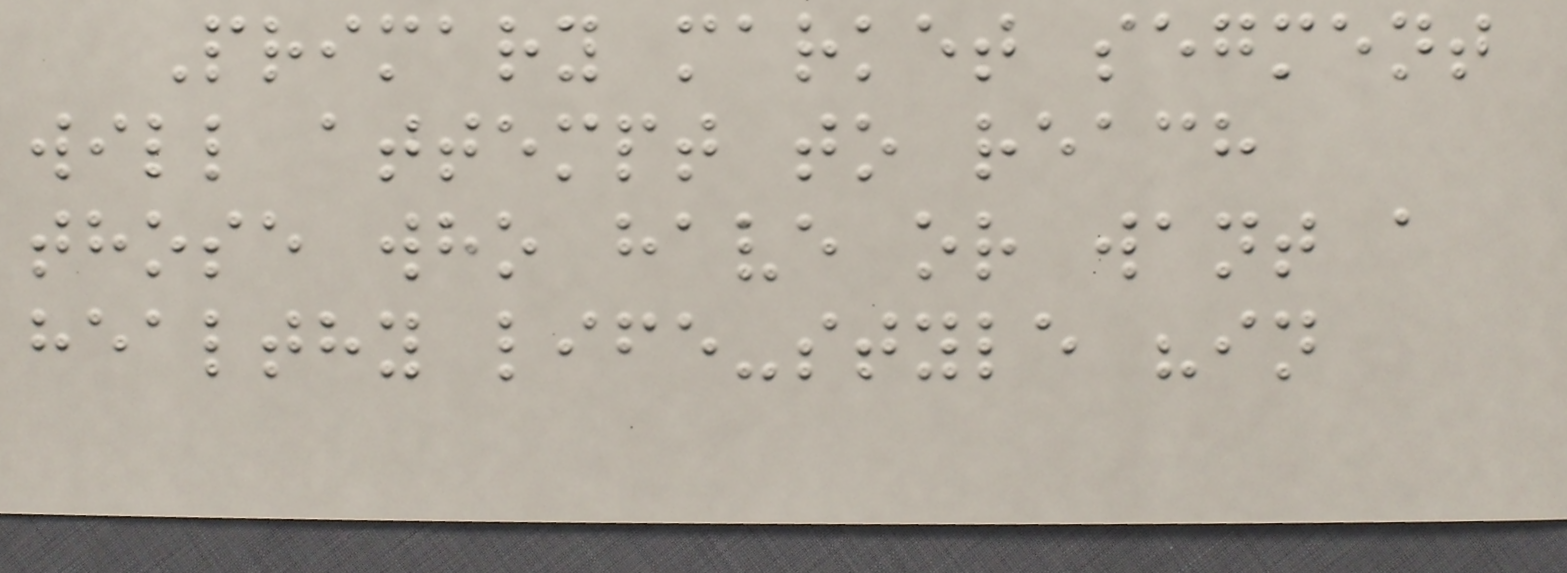Primary market segment
will attempt to reach
those who have or want a
healthy life-style "in
